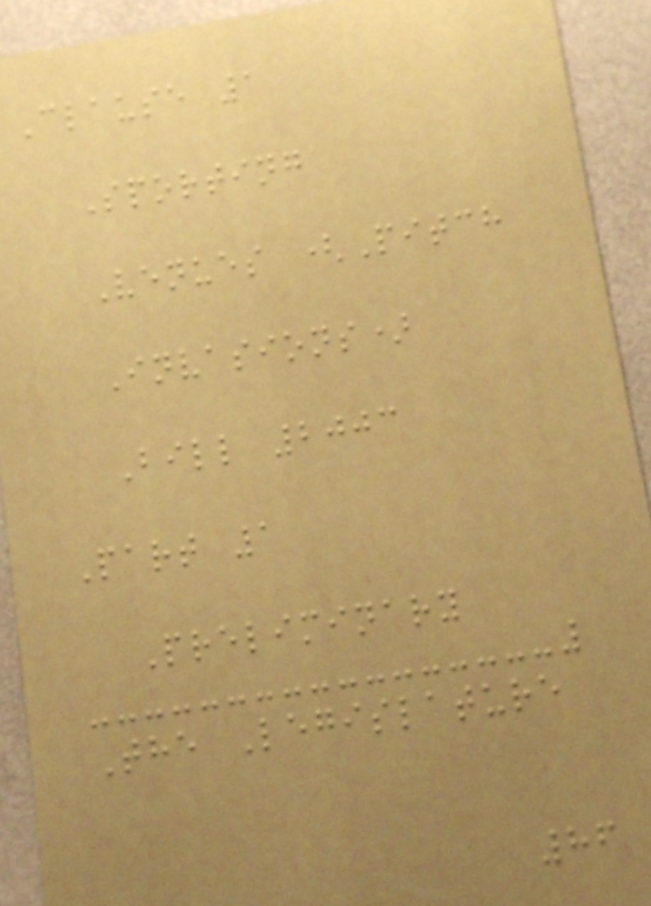Clause 1
Sporting
Venues (Pitch
Invasions)
Bill 2003
Part 1
Preliminary
The Legislature
86
